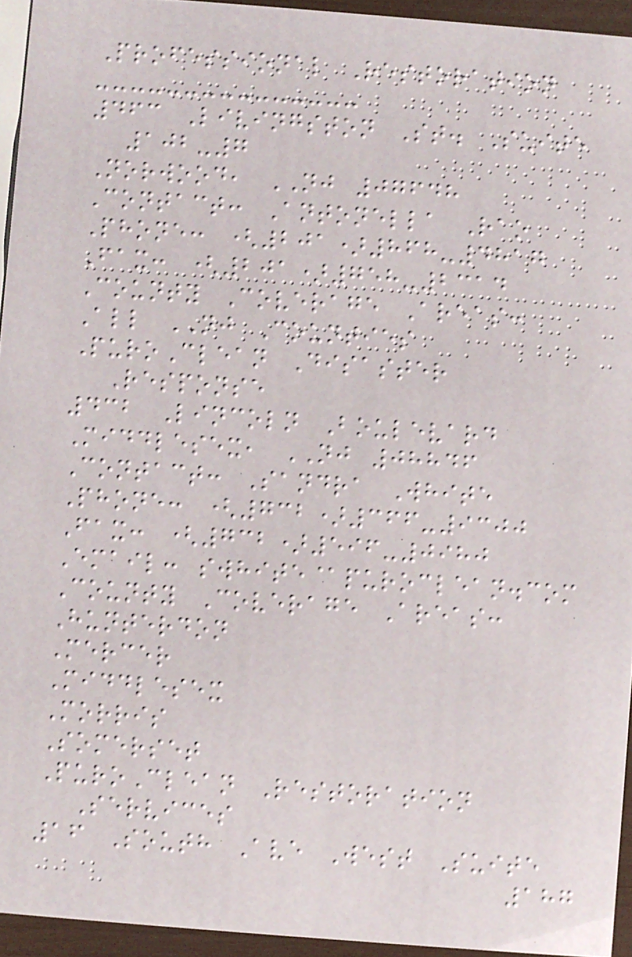Professional Restoration
463 Livingston St. Suite
102-7
Norwood, NJ 07648
Contact: Antonella Rao
Phone: (201)868-4817
Fax: (201)758-2314
County Coverage Areas:
All NJ Counties
PuroClean Disaster
Response
432 Lincoln Boulevard
Middlesex, NJ 08846
Contact: Sandra White
Phone: (732)366-9300
Fax: (732)596-0980
Email: swhite@puroclean.com
County Coverage Areas:
Hunterdon
Mercer
Middlesex
Morris
Somerset
PuroClean Restoration
Services
16 South Ave West Suite
187
